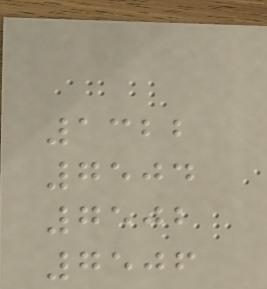1322
7504
7502
7506
